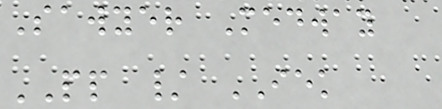Sawyer Medway
PP / IEK
